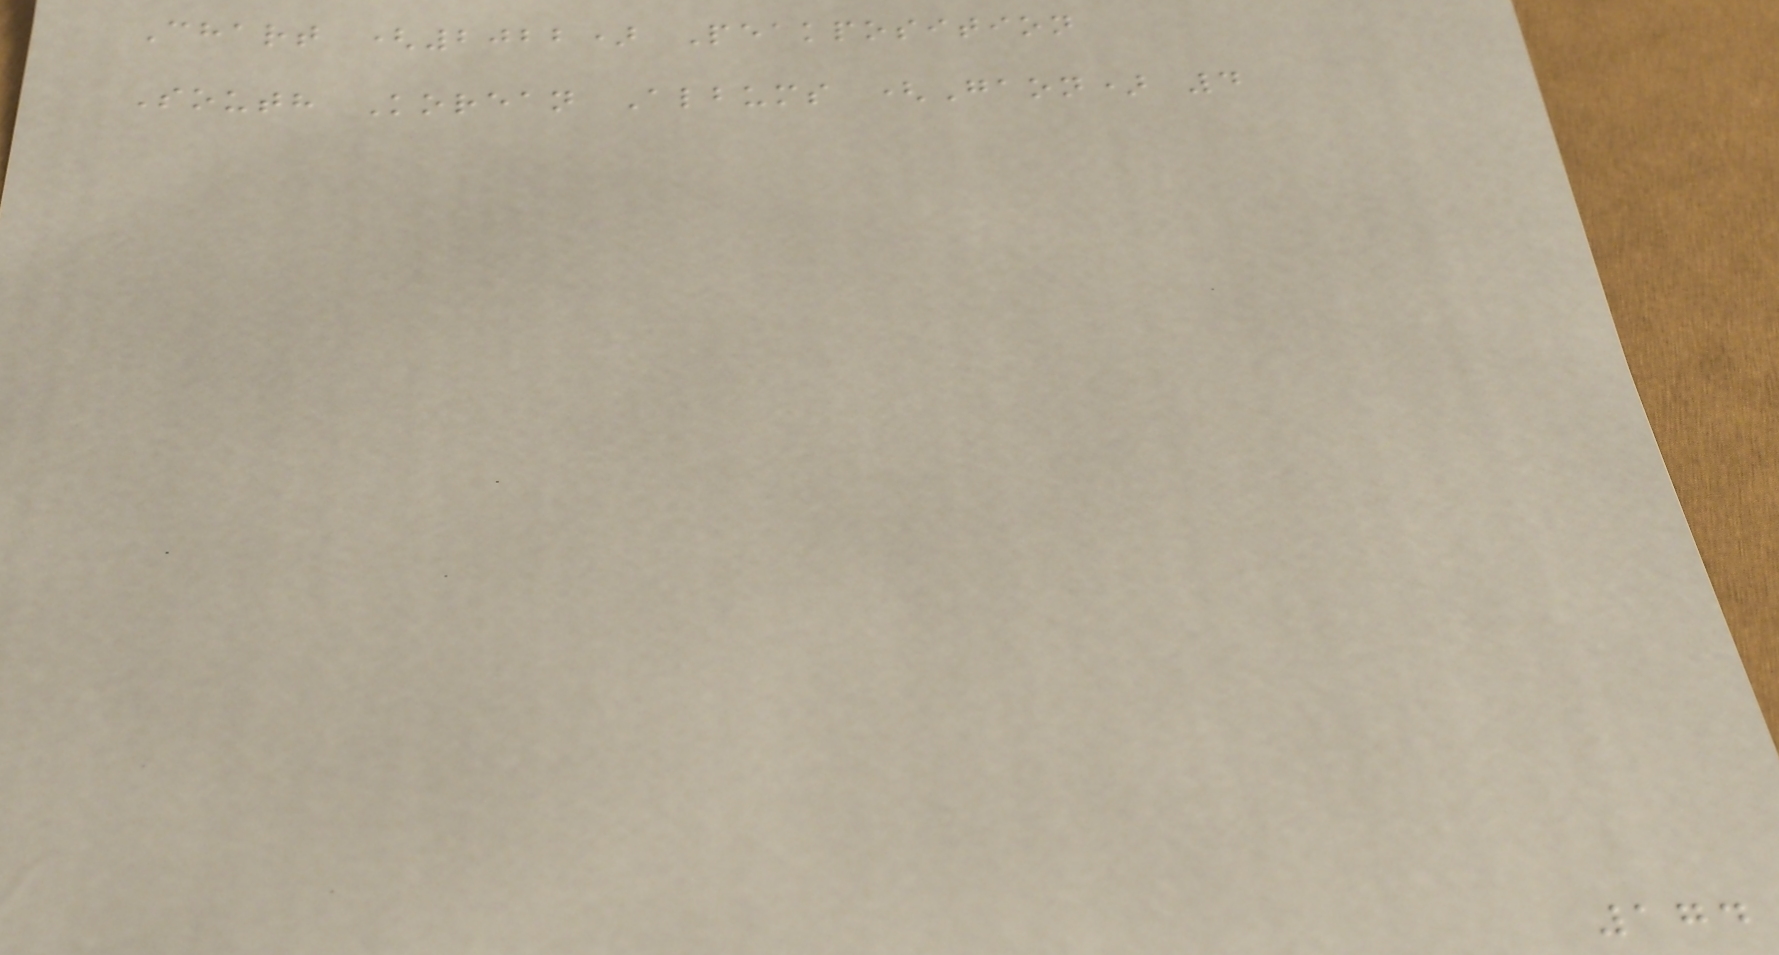Chart (2022) Peakposition
South Korean Albums (Gaon) 4
174
